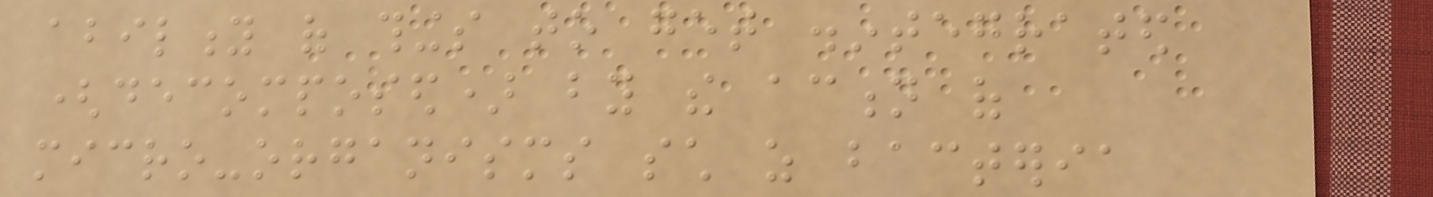ability of things to get disintegrated
(decomposed) by the action of
micro-organisms such as bacteria
